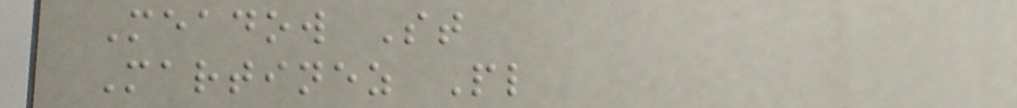Meadow St
Martinez Pl
